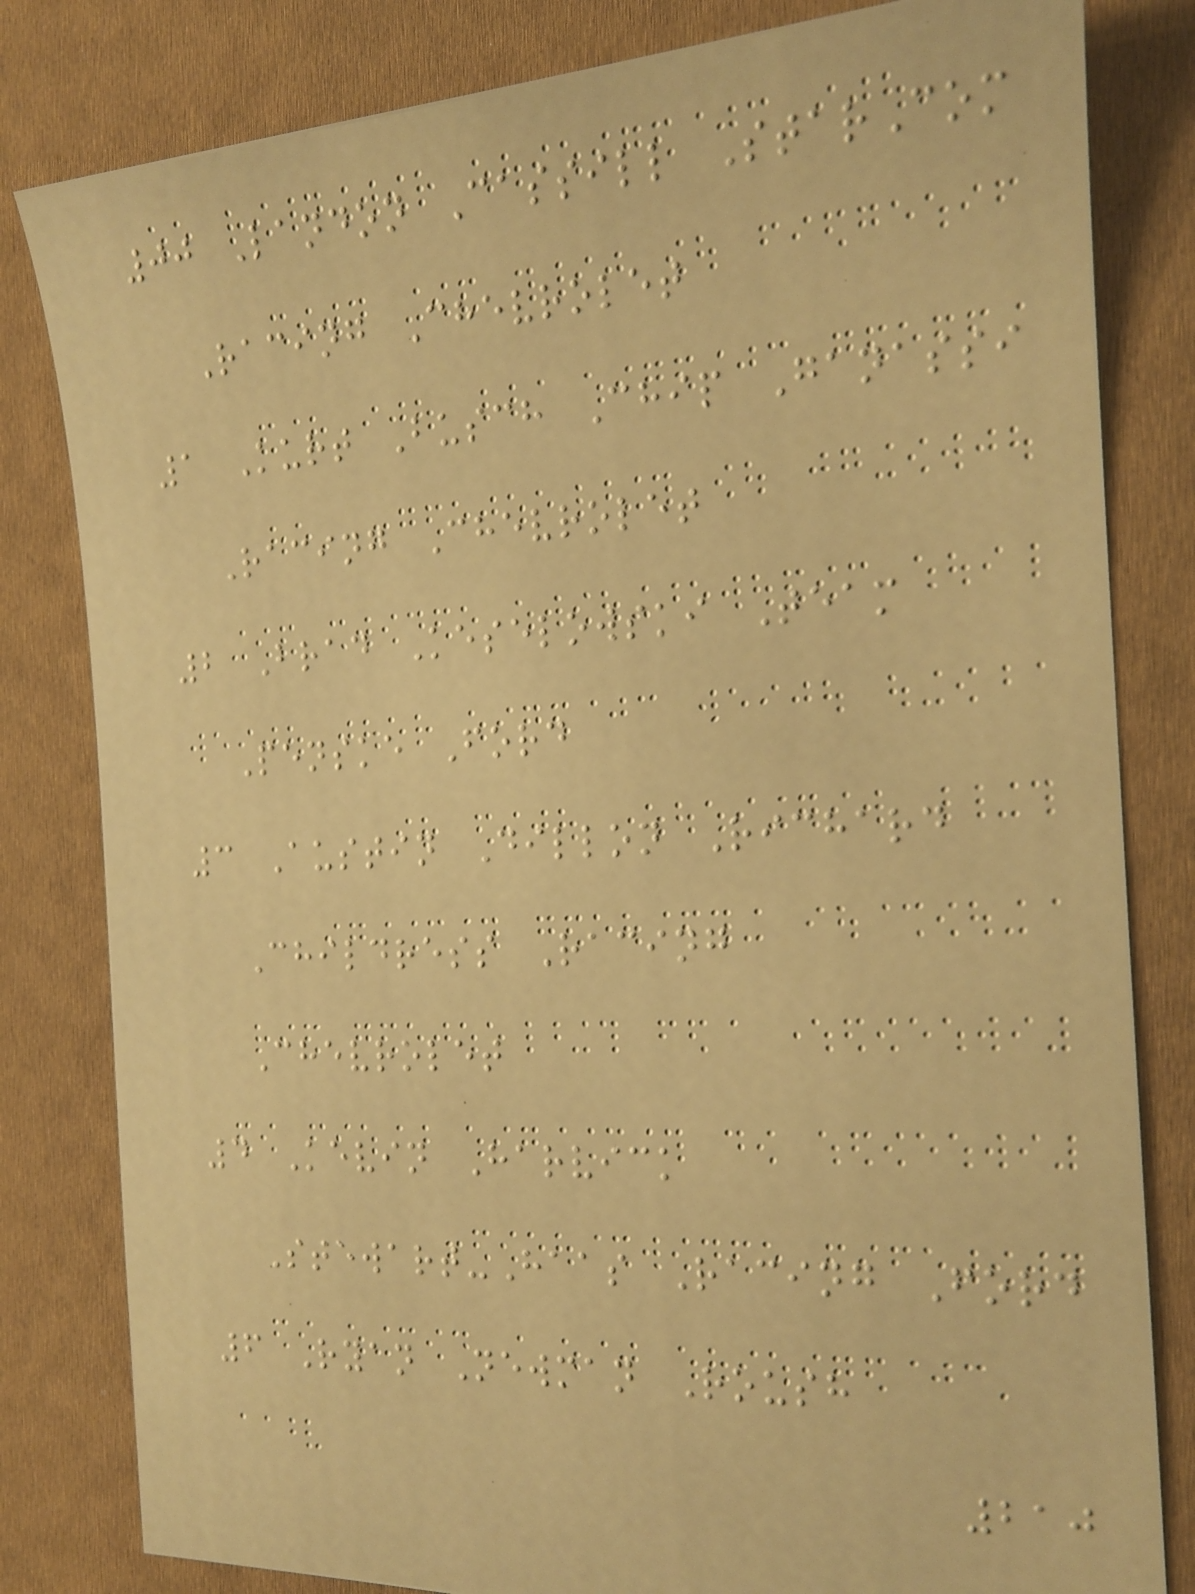00 Landon Cassill StarCom
Racing Chevrolet
1 Kurt Busch Chip Ganassi
Racing Chevrolet
2 Brad Keselowski Team
Penske Ford
3 Austin Dillon Richard
Childress Racing
Chevrolet
4 Kevin Harvick
Stewart-Haas Racing Ford
6 Ryan Newman Roush
210
